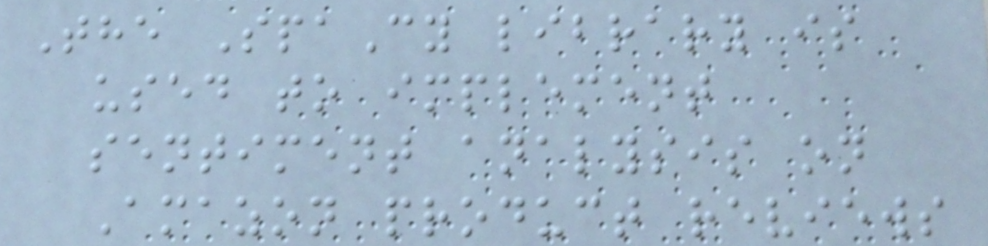The SpaCy library is
used to implement
sentiment analysis on
Amazon product reviews
